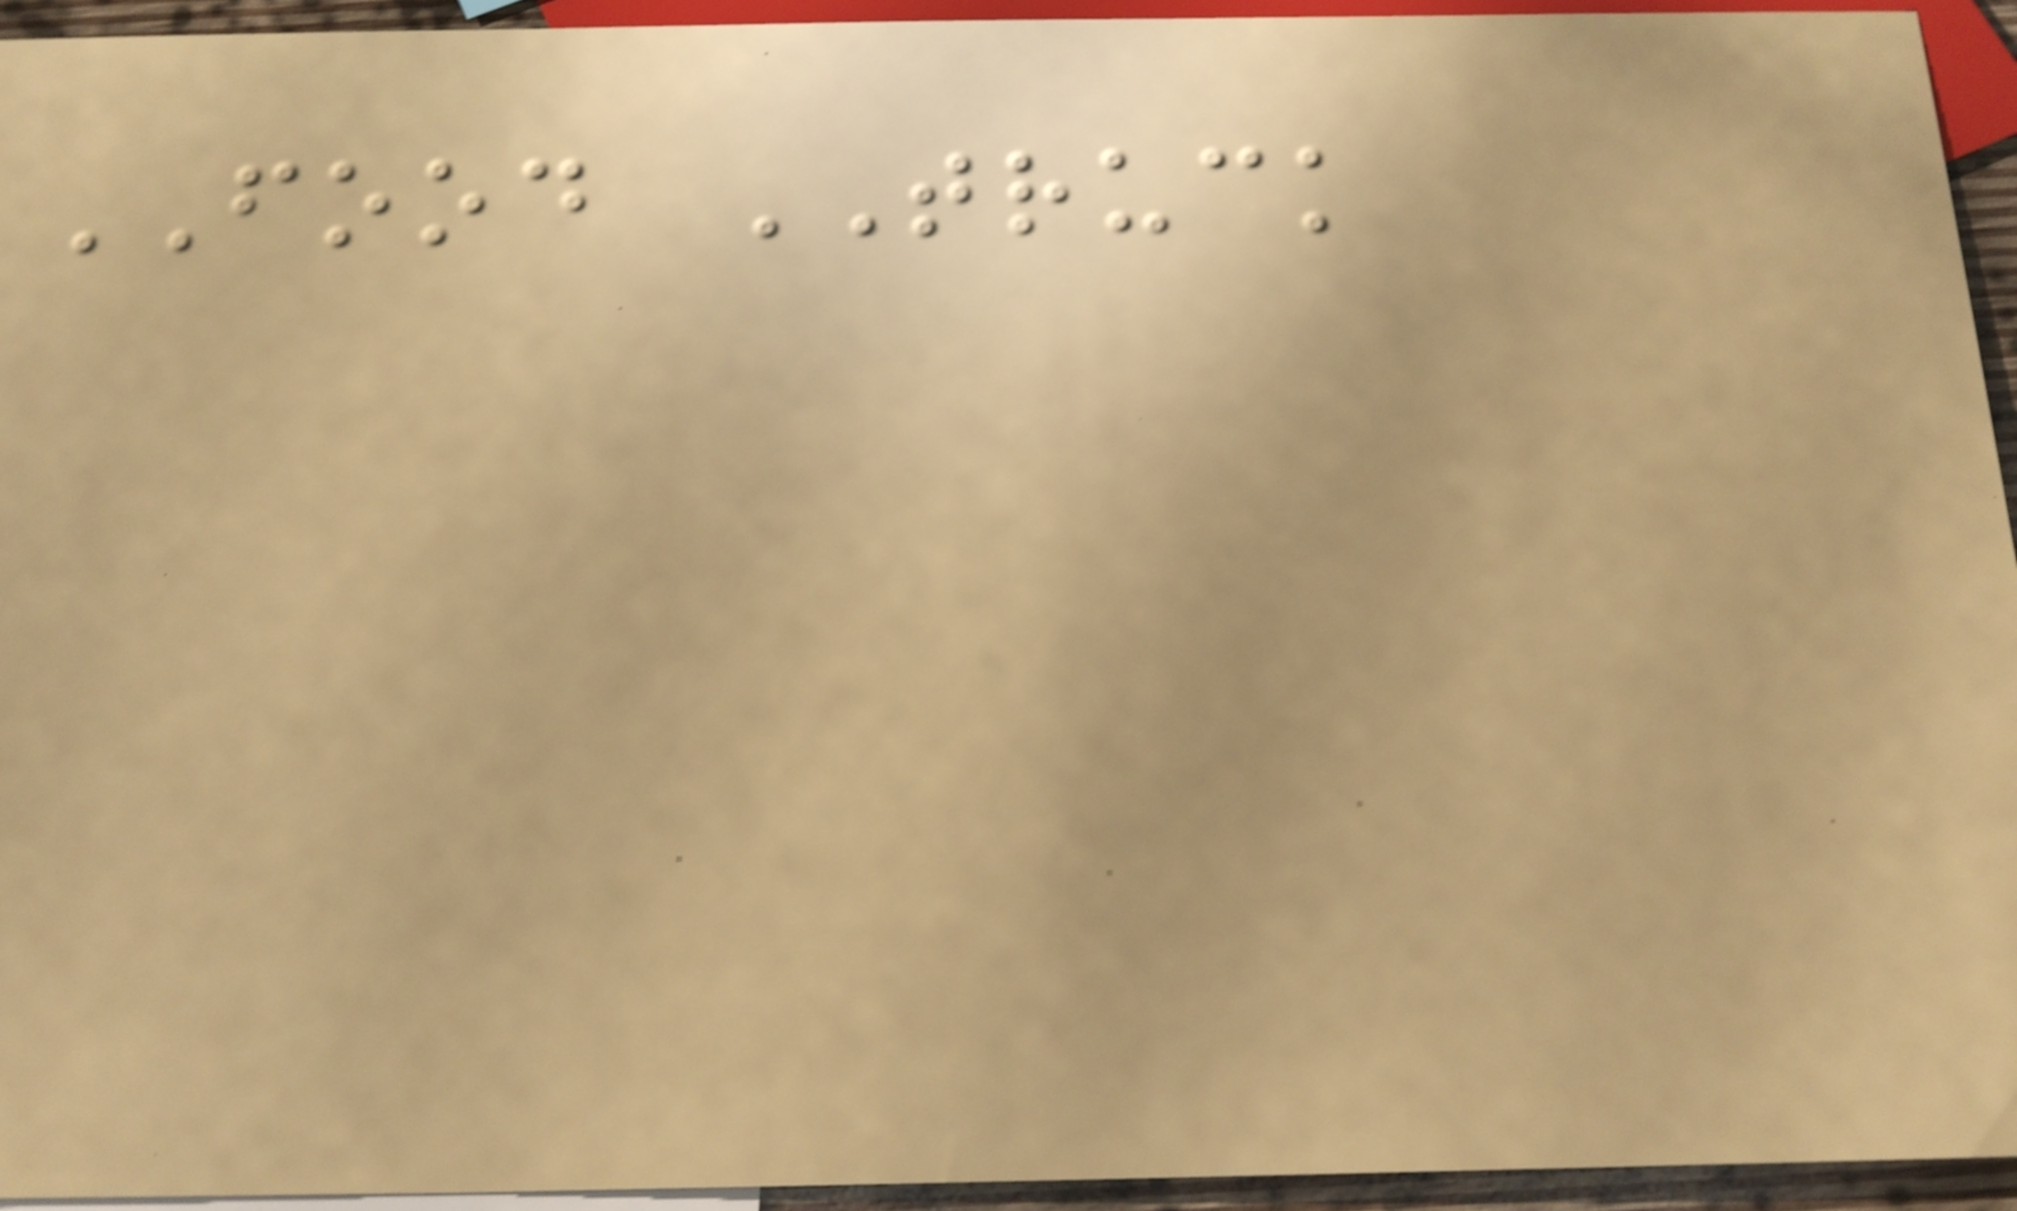FOOD TRUCK
